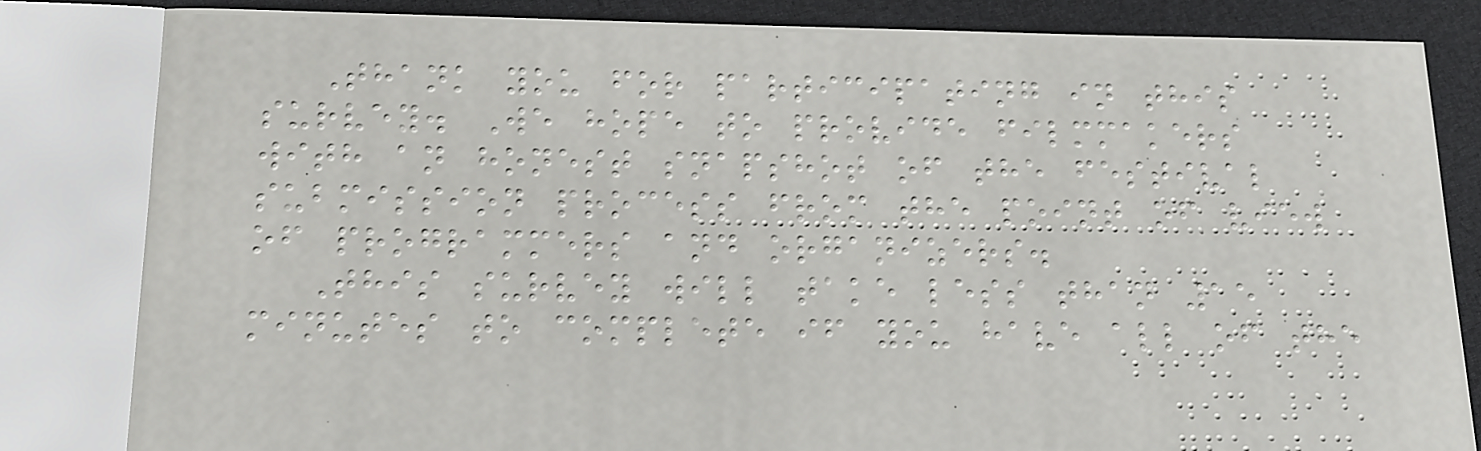Thank you for participating in this
survey. We hope to provide filmmakers
with an honest snapshot of the festival
submission process from the point of view
of programmers and organizers.
This survey will take less than 15
minutes to complete if you have all of the
